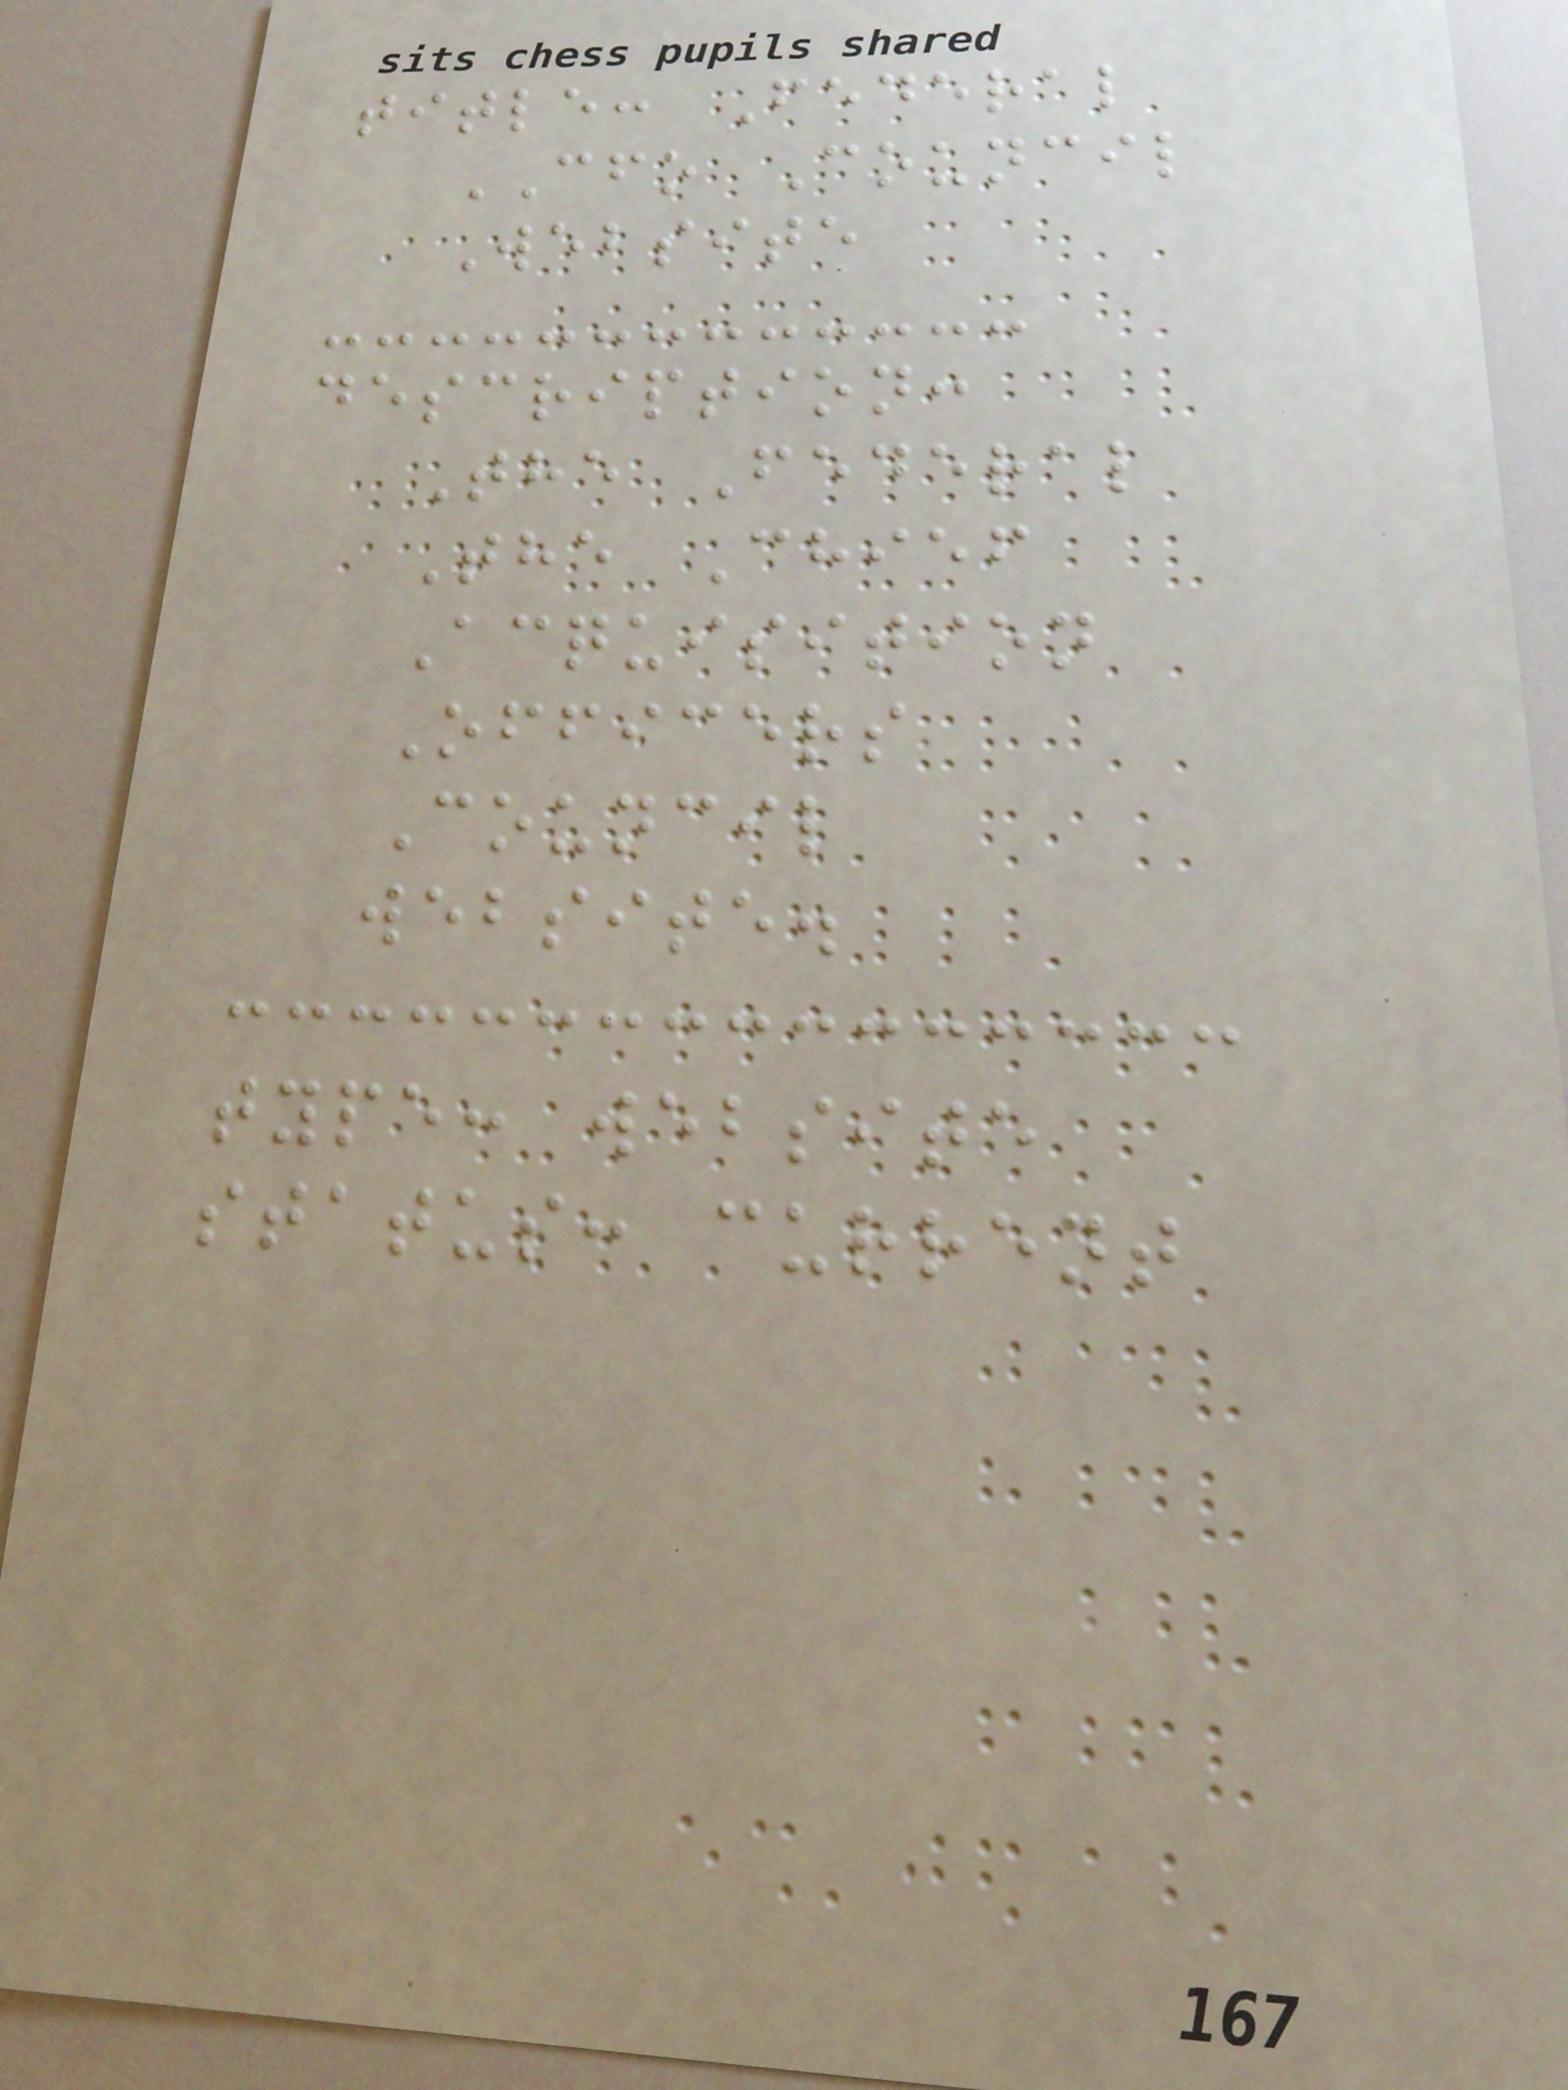title: Federal
CFO Council
Website
description:
The Federal
The Chief
Acquisition
Officers
Council
website.
type: website
status: current
